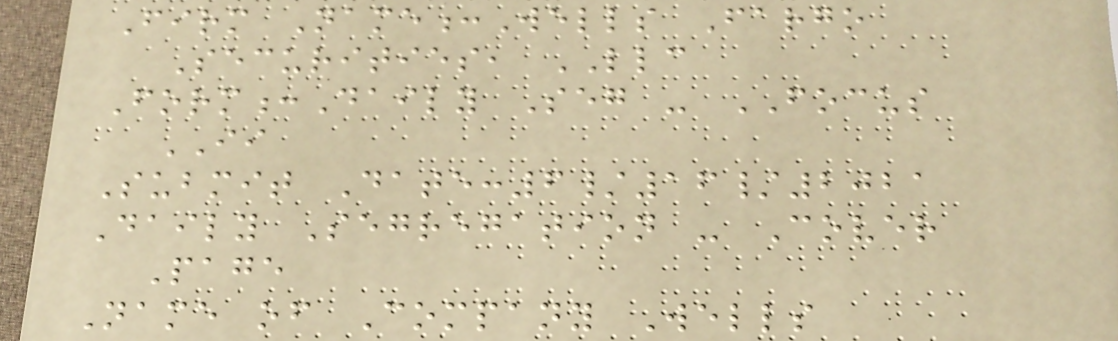Firm Name:Wells Fargo
Securities, LLC
Form:Daily Seg - FOCUS
II
Submit Date:6/16/2021
Daily Segregation - Cover
Page
Name of Company Wells
